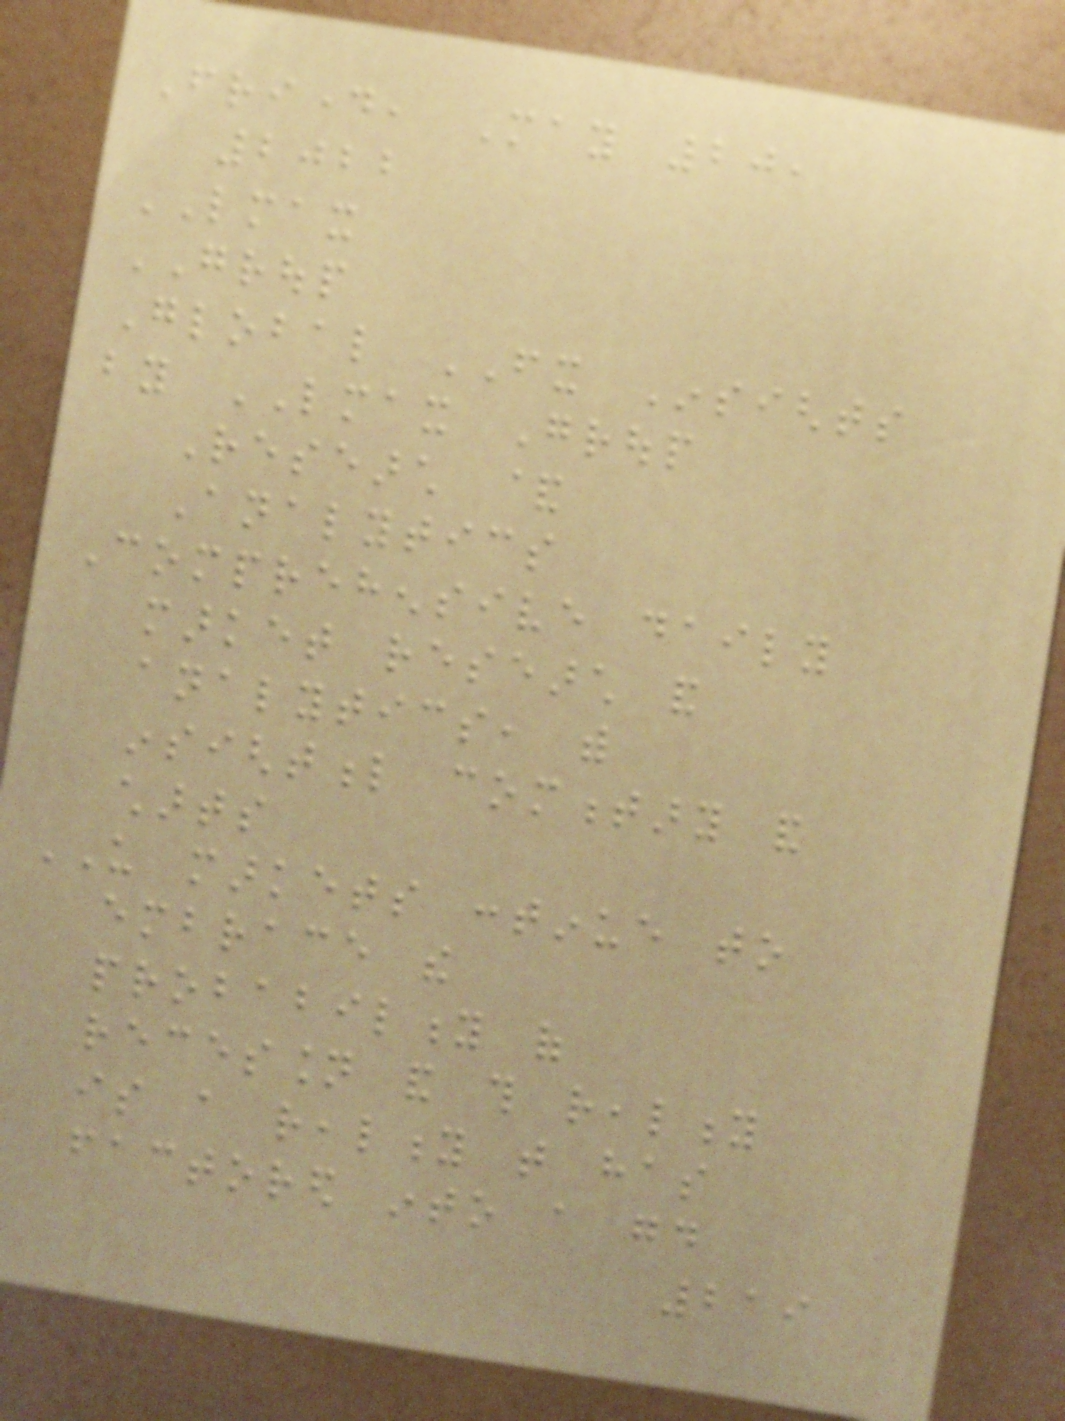Friday, May 20,
2022
LMAX
GROUP
Global FX Insights
by LMAX Group
Research &
Analytics
Comprehensive daily
market research and
analytics, with
insightful commentary and
charts
US markets continue to
embrace the
probability of
recession and this reality
is a reality that has
factored into a good
219
